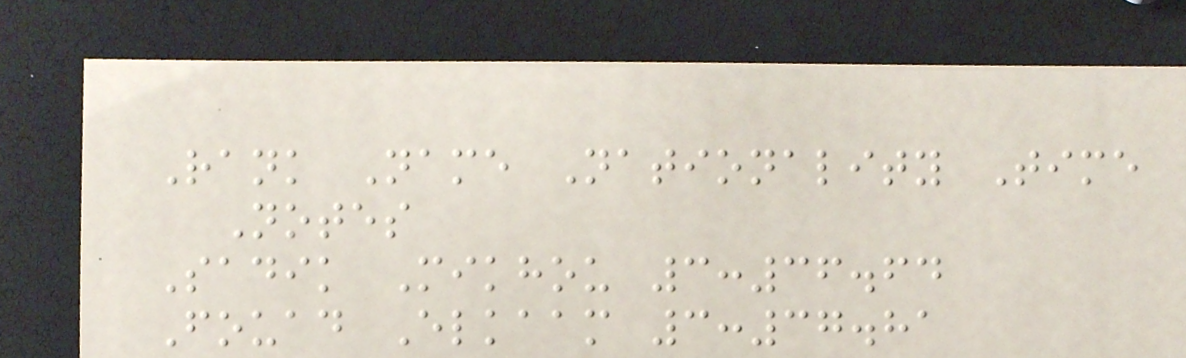Rank Name Nationality Time
Notes
Sadik Mikhou 3:36.64
Fouad Elkaam 3:37.81
